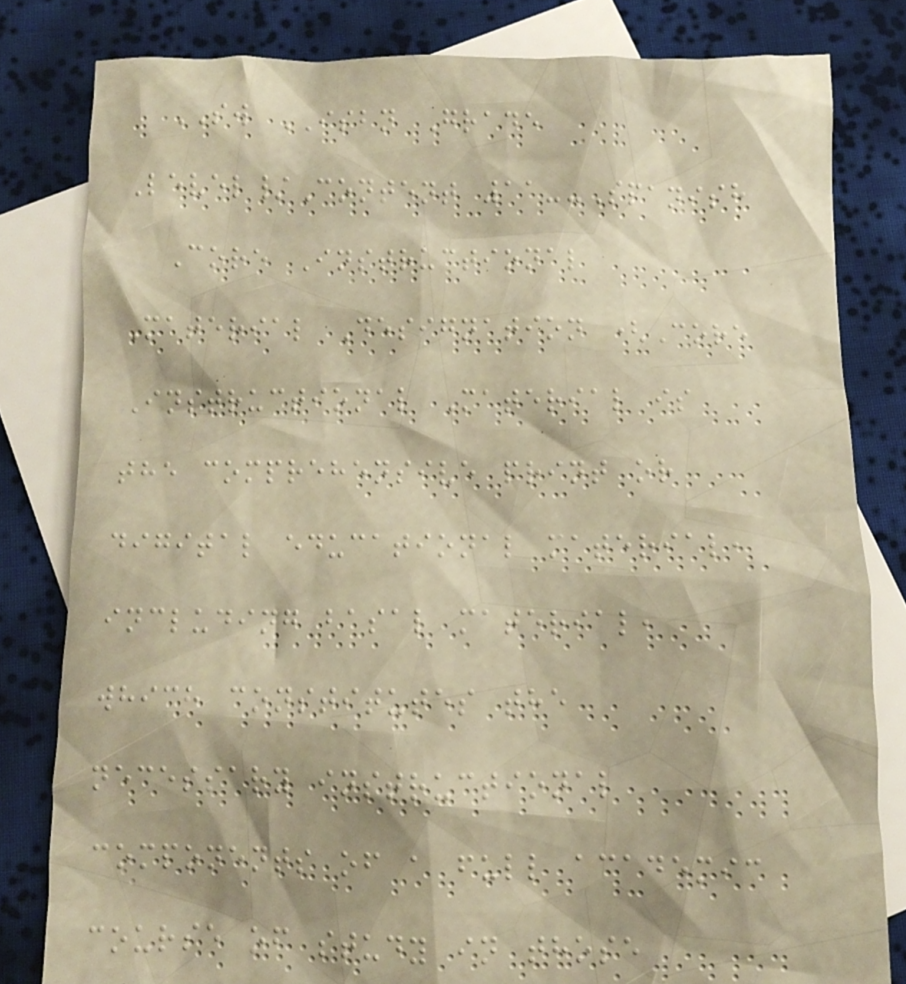SW ISBN Grade
Level/Content 11--Spanish
Core Instructional
Material Designation (Core
Instructional Material is
the comprehensive print or
digital educational material,
including basal material,
which constitutes the
necessary instructional
components of a full academic
course of study in those
